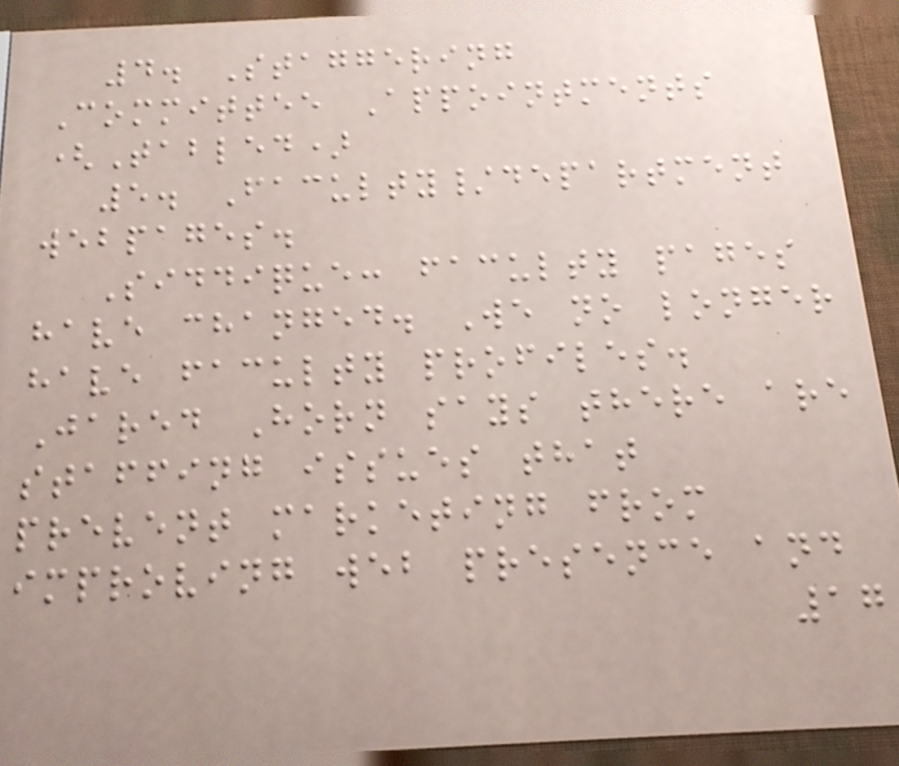4. Staggering
Committee Appointments
(Tabled)
5. Faculty/department
webpages.
Siddique: faculty pages
have changed. We no longer
have faculty profiles.
Jared Horn says there are
staffing issues that
prevent marketing from
improving web presence and
17
